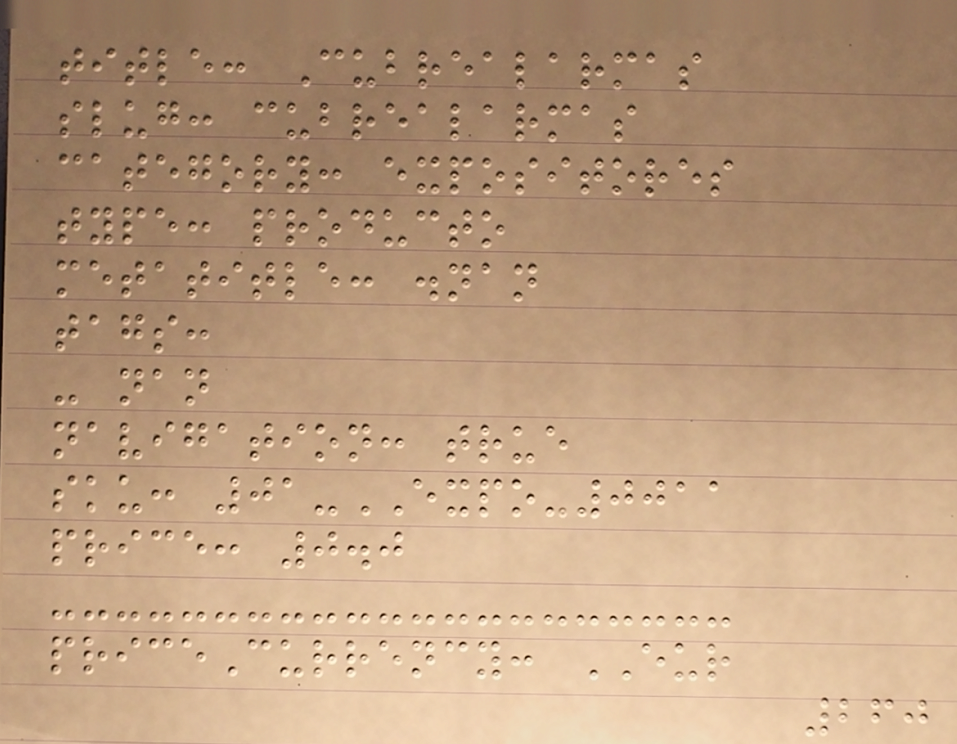title: Cubrealarmas
slug: cubrealarmas
category: expositores
type: producto
metatitle: .nan
tags:
- nan
navigation: true
sku: 01-EXPO-0011
price: 0.0
priceCurrency: EUR
260
